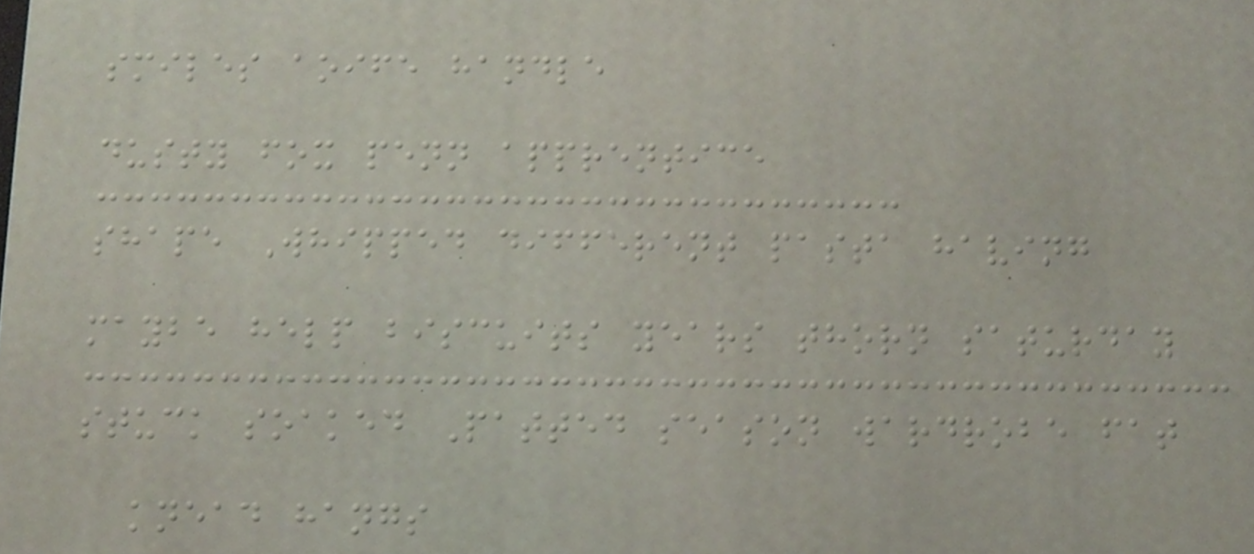smiles aoife handle
dusty fox penn apprentice
shape Whipped different pasta having
maybe help biscuits years thorn saturday
stuck soaked Patted season wardrobe fat
knead hangs
